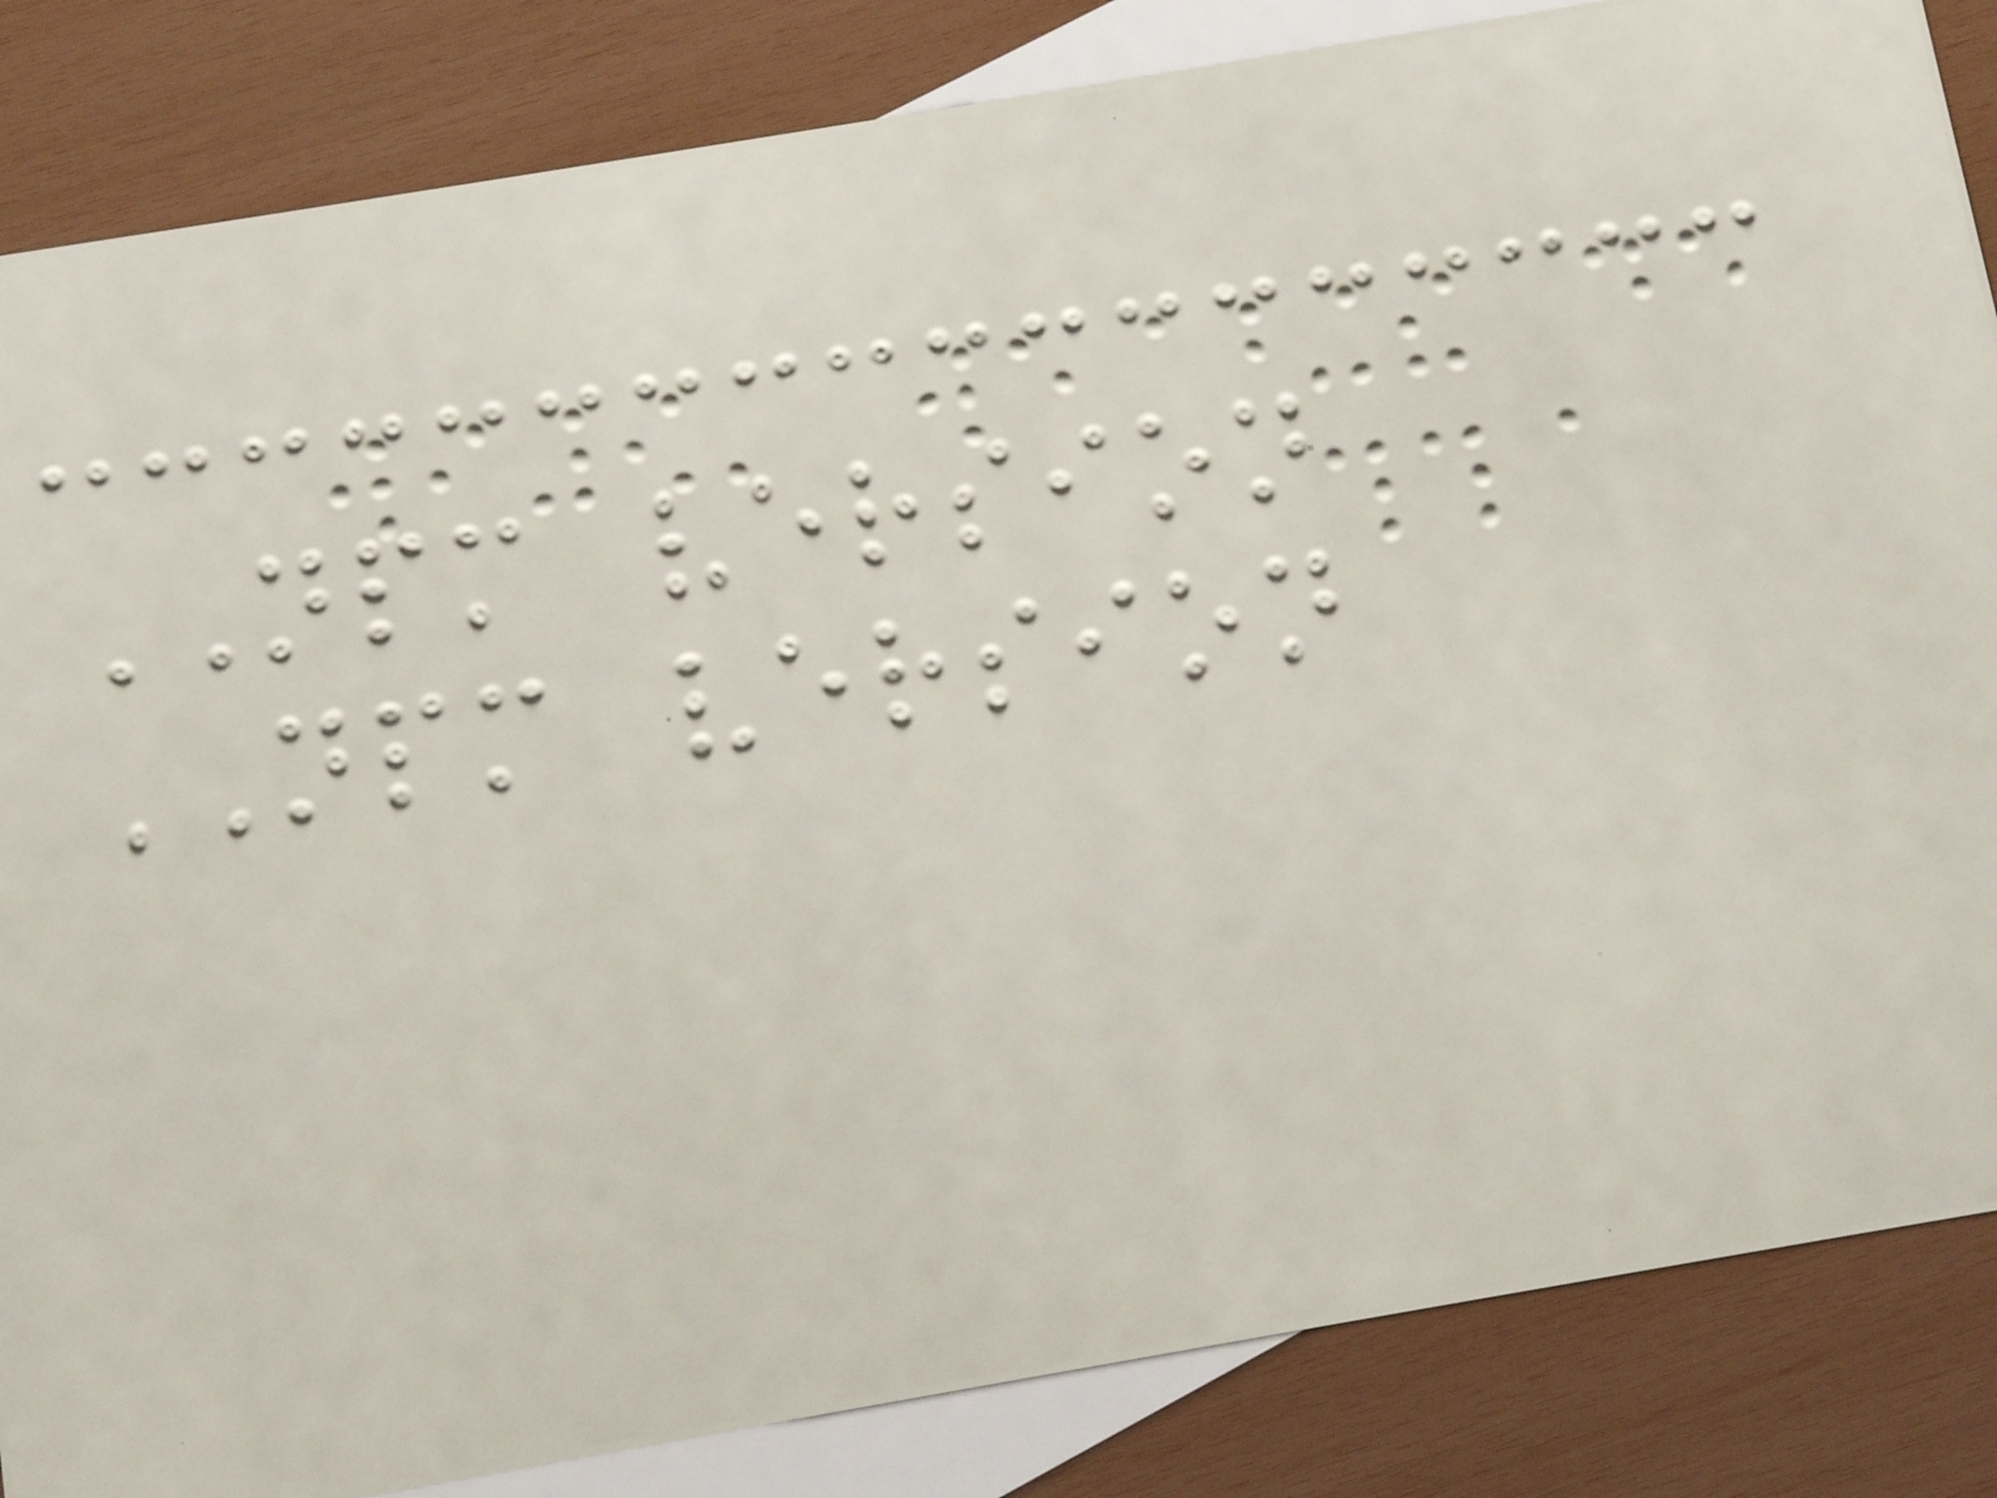NPM version
NPM version
